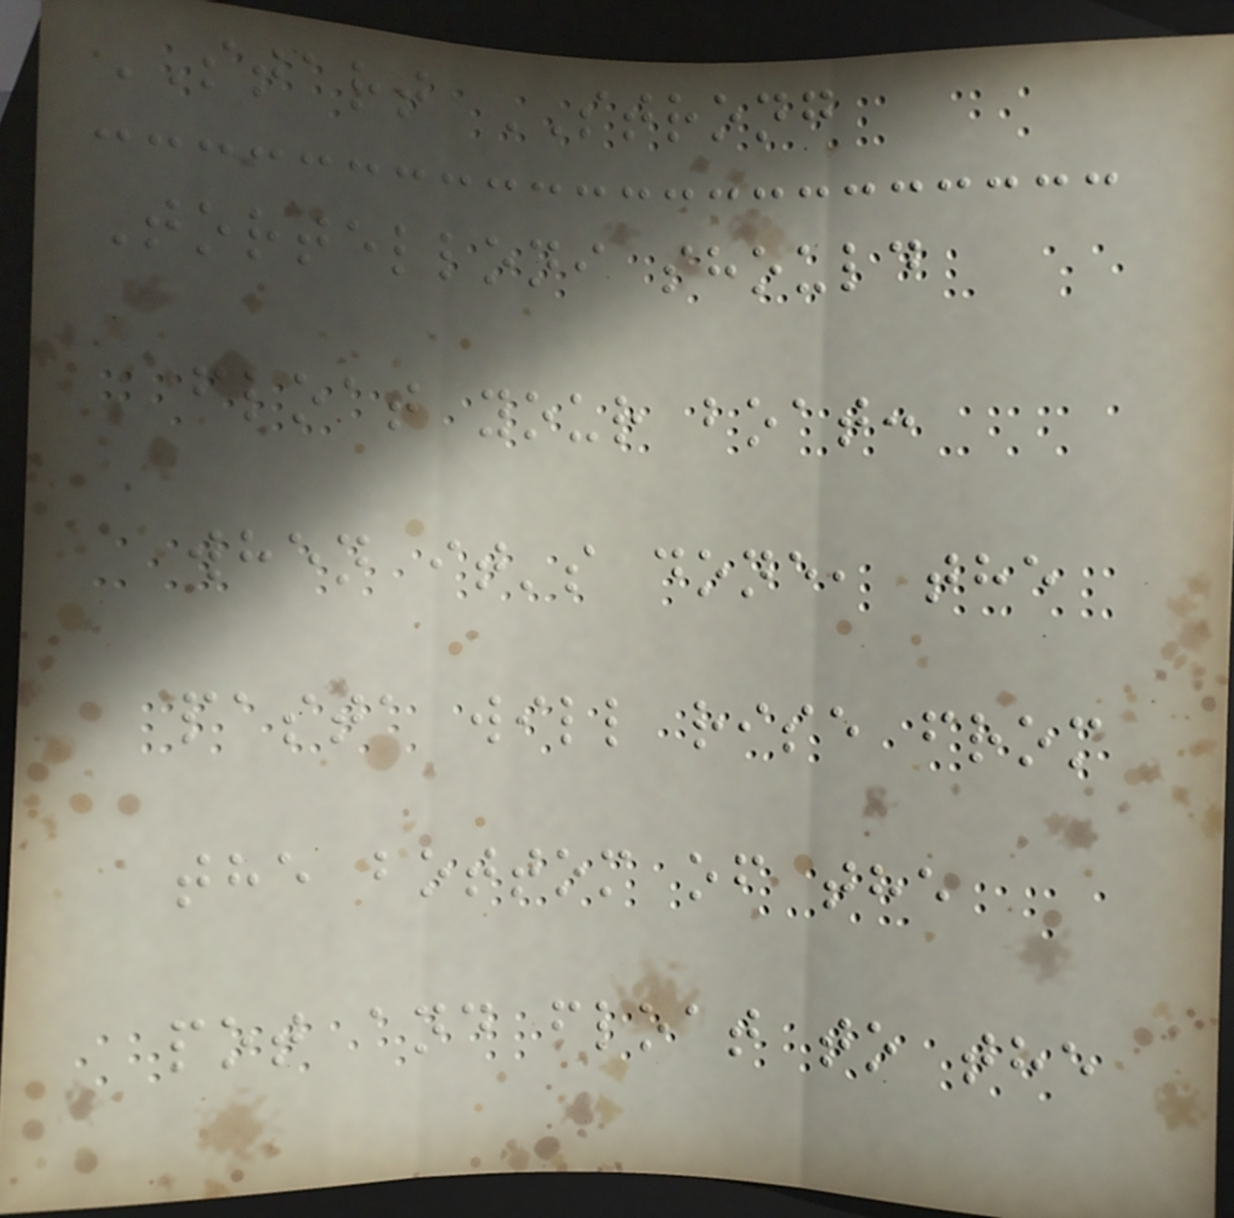START STRONG
Tortelloni should
float your boat:
when it's done, the
pasta will rise from
the bottom of the
pot and float to the
